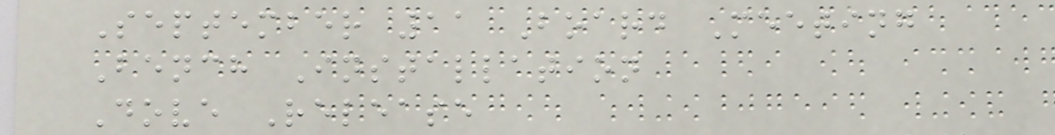September 11 Board Meeting
Bench Installation
Dove Release
